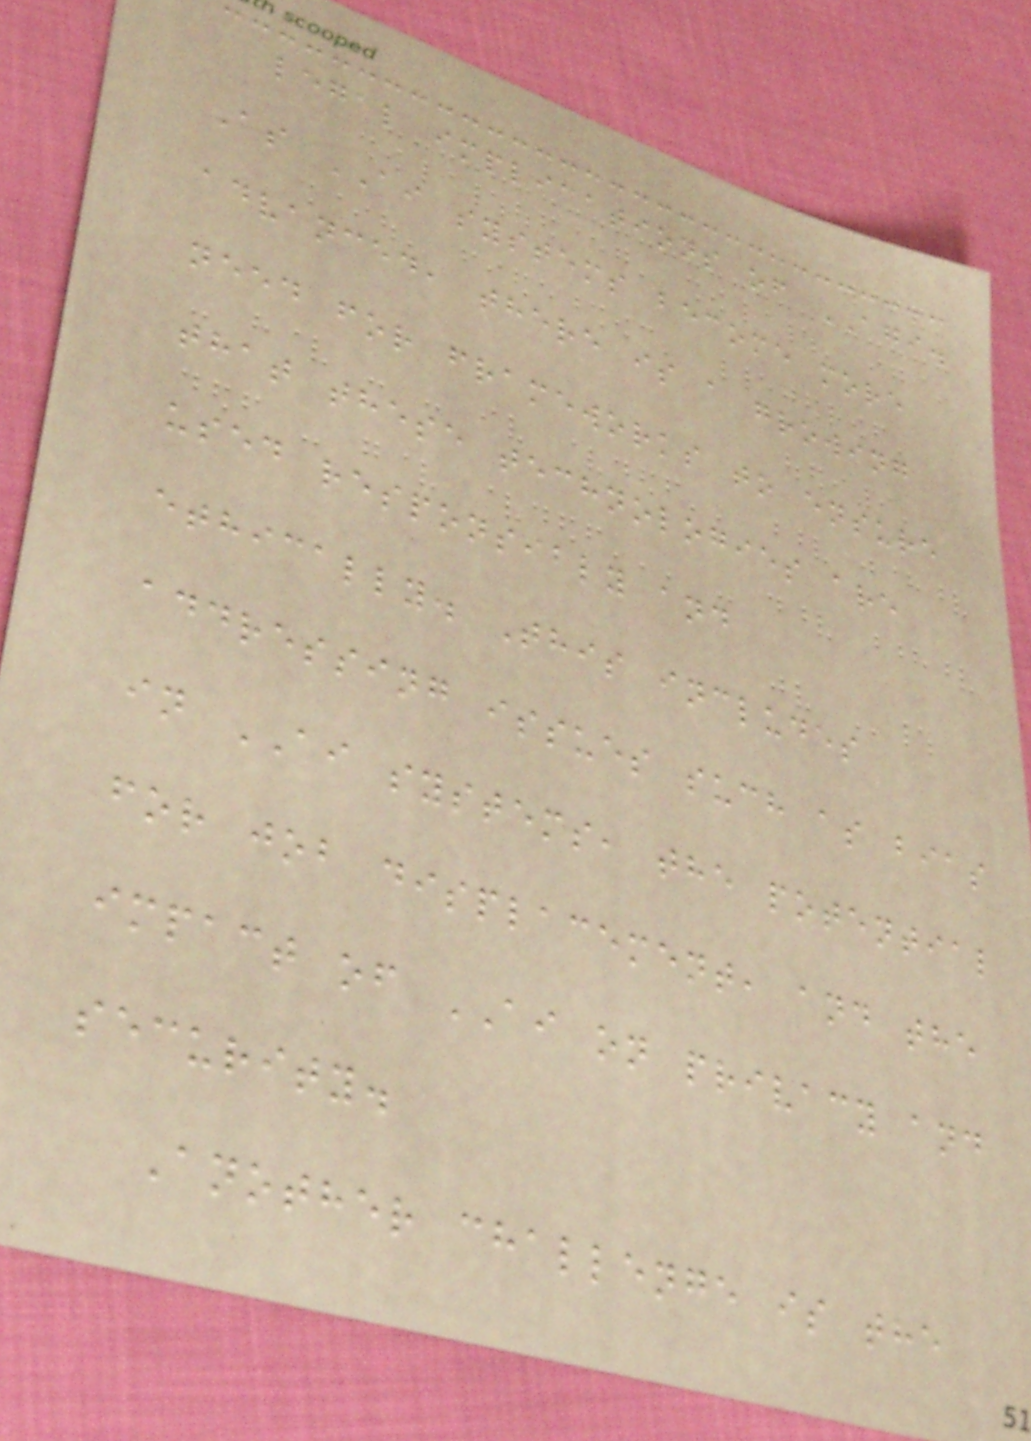legal implications of AGI.
As AI systems become more
advanced, there is a growing
need for frameworks to ensure
that these technologies are
used responsibly and
ethically. This includes
addressing issues such as bias
in AI systems, the potential
for job displacement, and the
impact of AI on privacy and
security.
Another challenge is the
